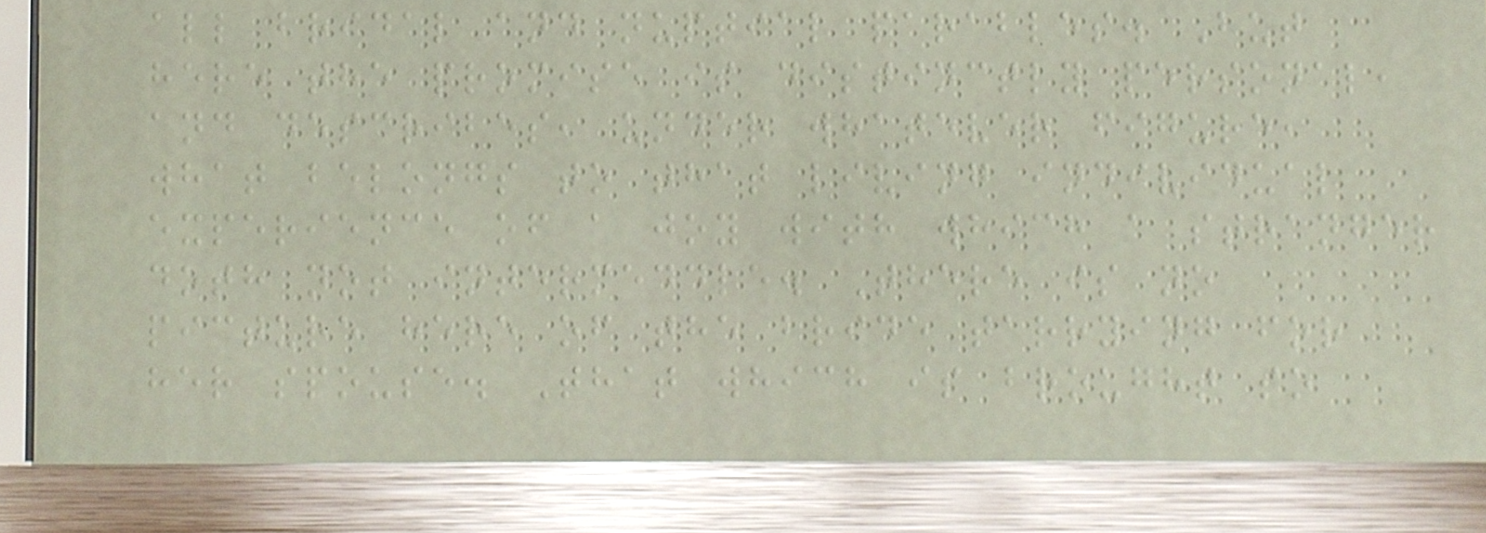all bridal and nuptial parables. But
here the promise is distinctly personal,
and describes, under whatever figure,
what belongs to that living individual
experience of a joy with which a stranger
doth not intermeddle. There is no
picture here of the bride tarrying for
her spouse. That which is brought so
